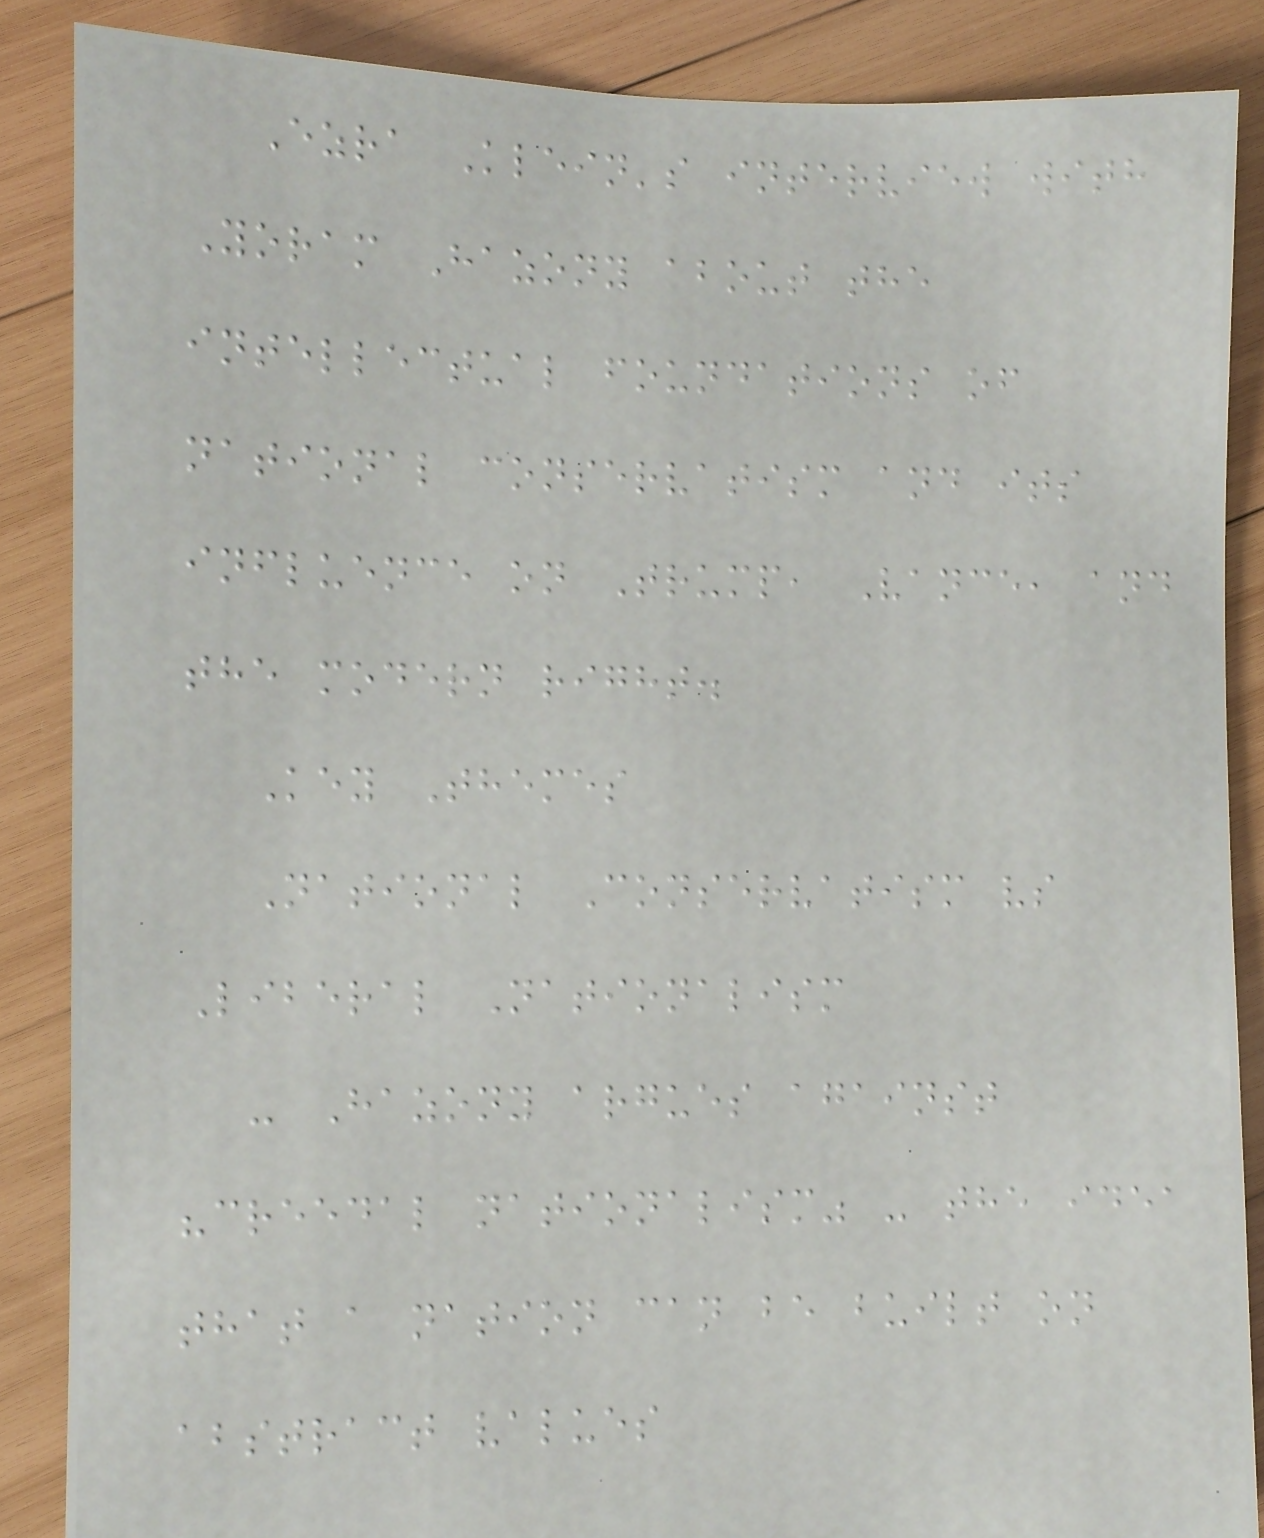Ezra Klein's interview with
Yoram Hazony about the
intellectual foundations of
national conservatism and its
influence on Trump, Vance, and
the modern right.
Key Themes
National Conservatism vs
Liberal Nationalism
- Hazony argues against
"creedal nationalism" - the idea
that a nation can be built on
abstract values
